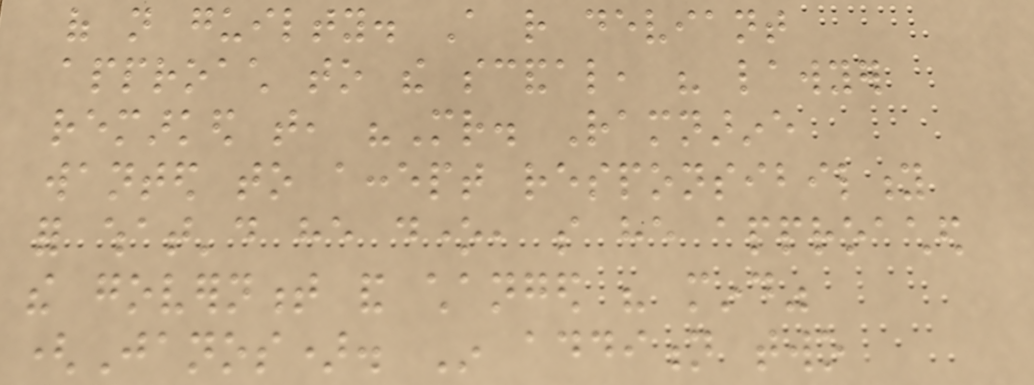of not guilty. A rather deviant
approach to the scandal, his lawyer
remarked that, "Mr. Ramnarine
wanted to accept responsibility
for what'd he done, so he approached
the government and changed his mind"
(Janos). In addition two
